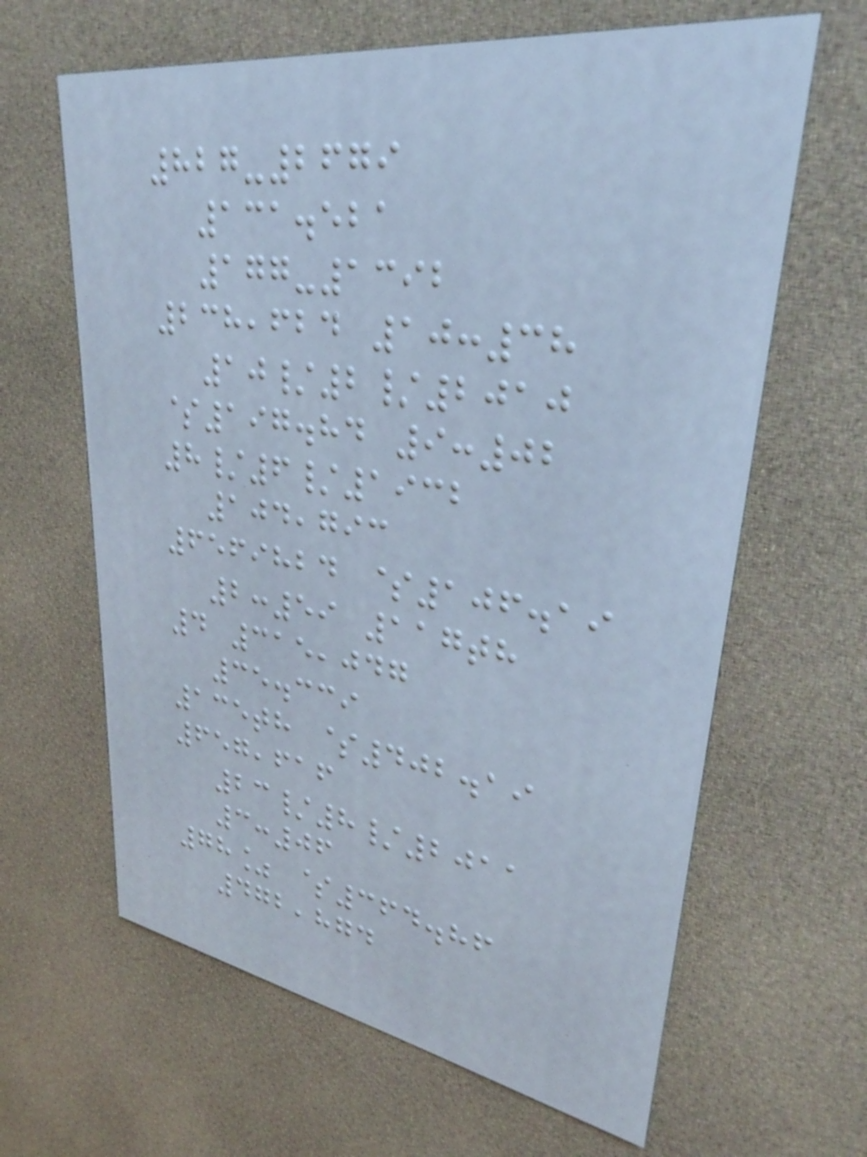827-2679
131.521
177-1392
238,624 10:38
10/2/2010
$197.84 9:02
8/6/1932
104,793
6569824 $106.19
2:59 117th
4 315,047
35.339
135th $402.19
657,616
23/8/2011
3:06
78% $364.86
472,874
